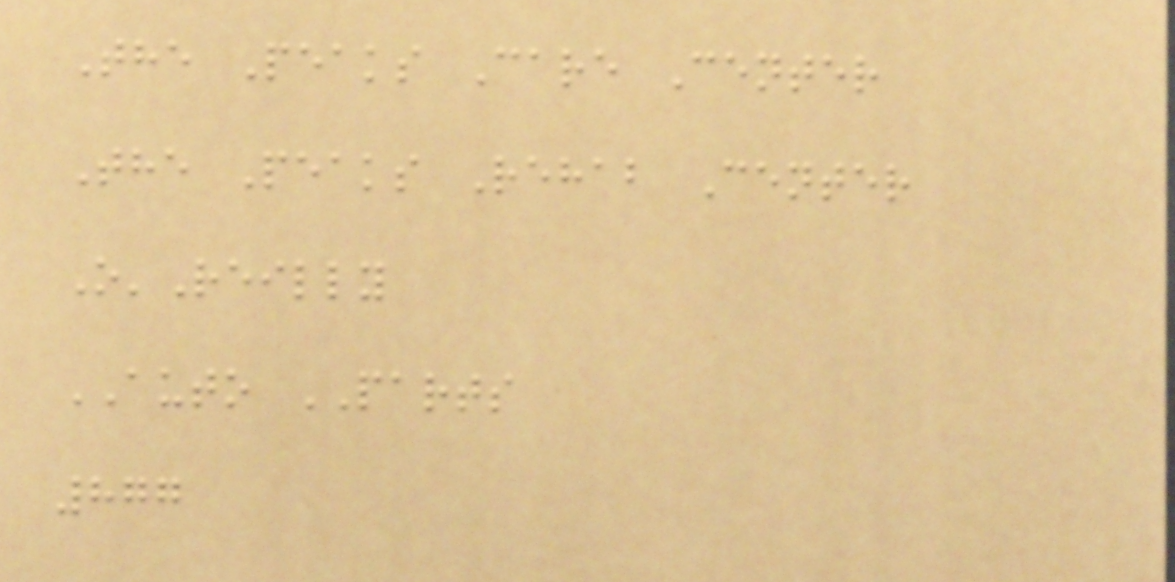The Peaks Care Center
The Peaks Rehab Center
O'Reilly
AUTO PARTS
877
